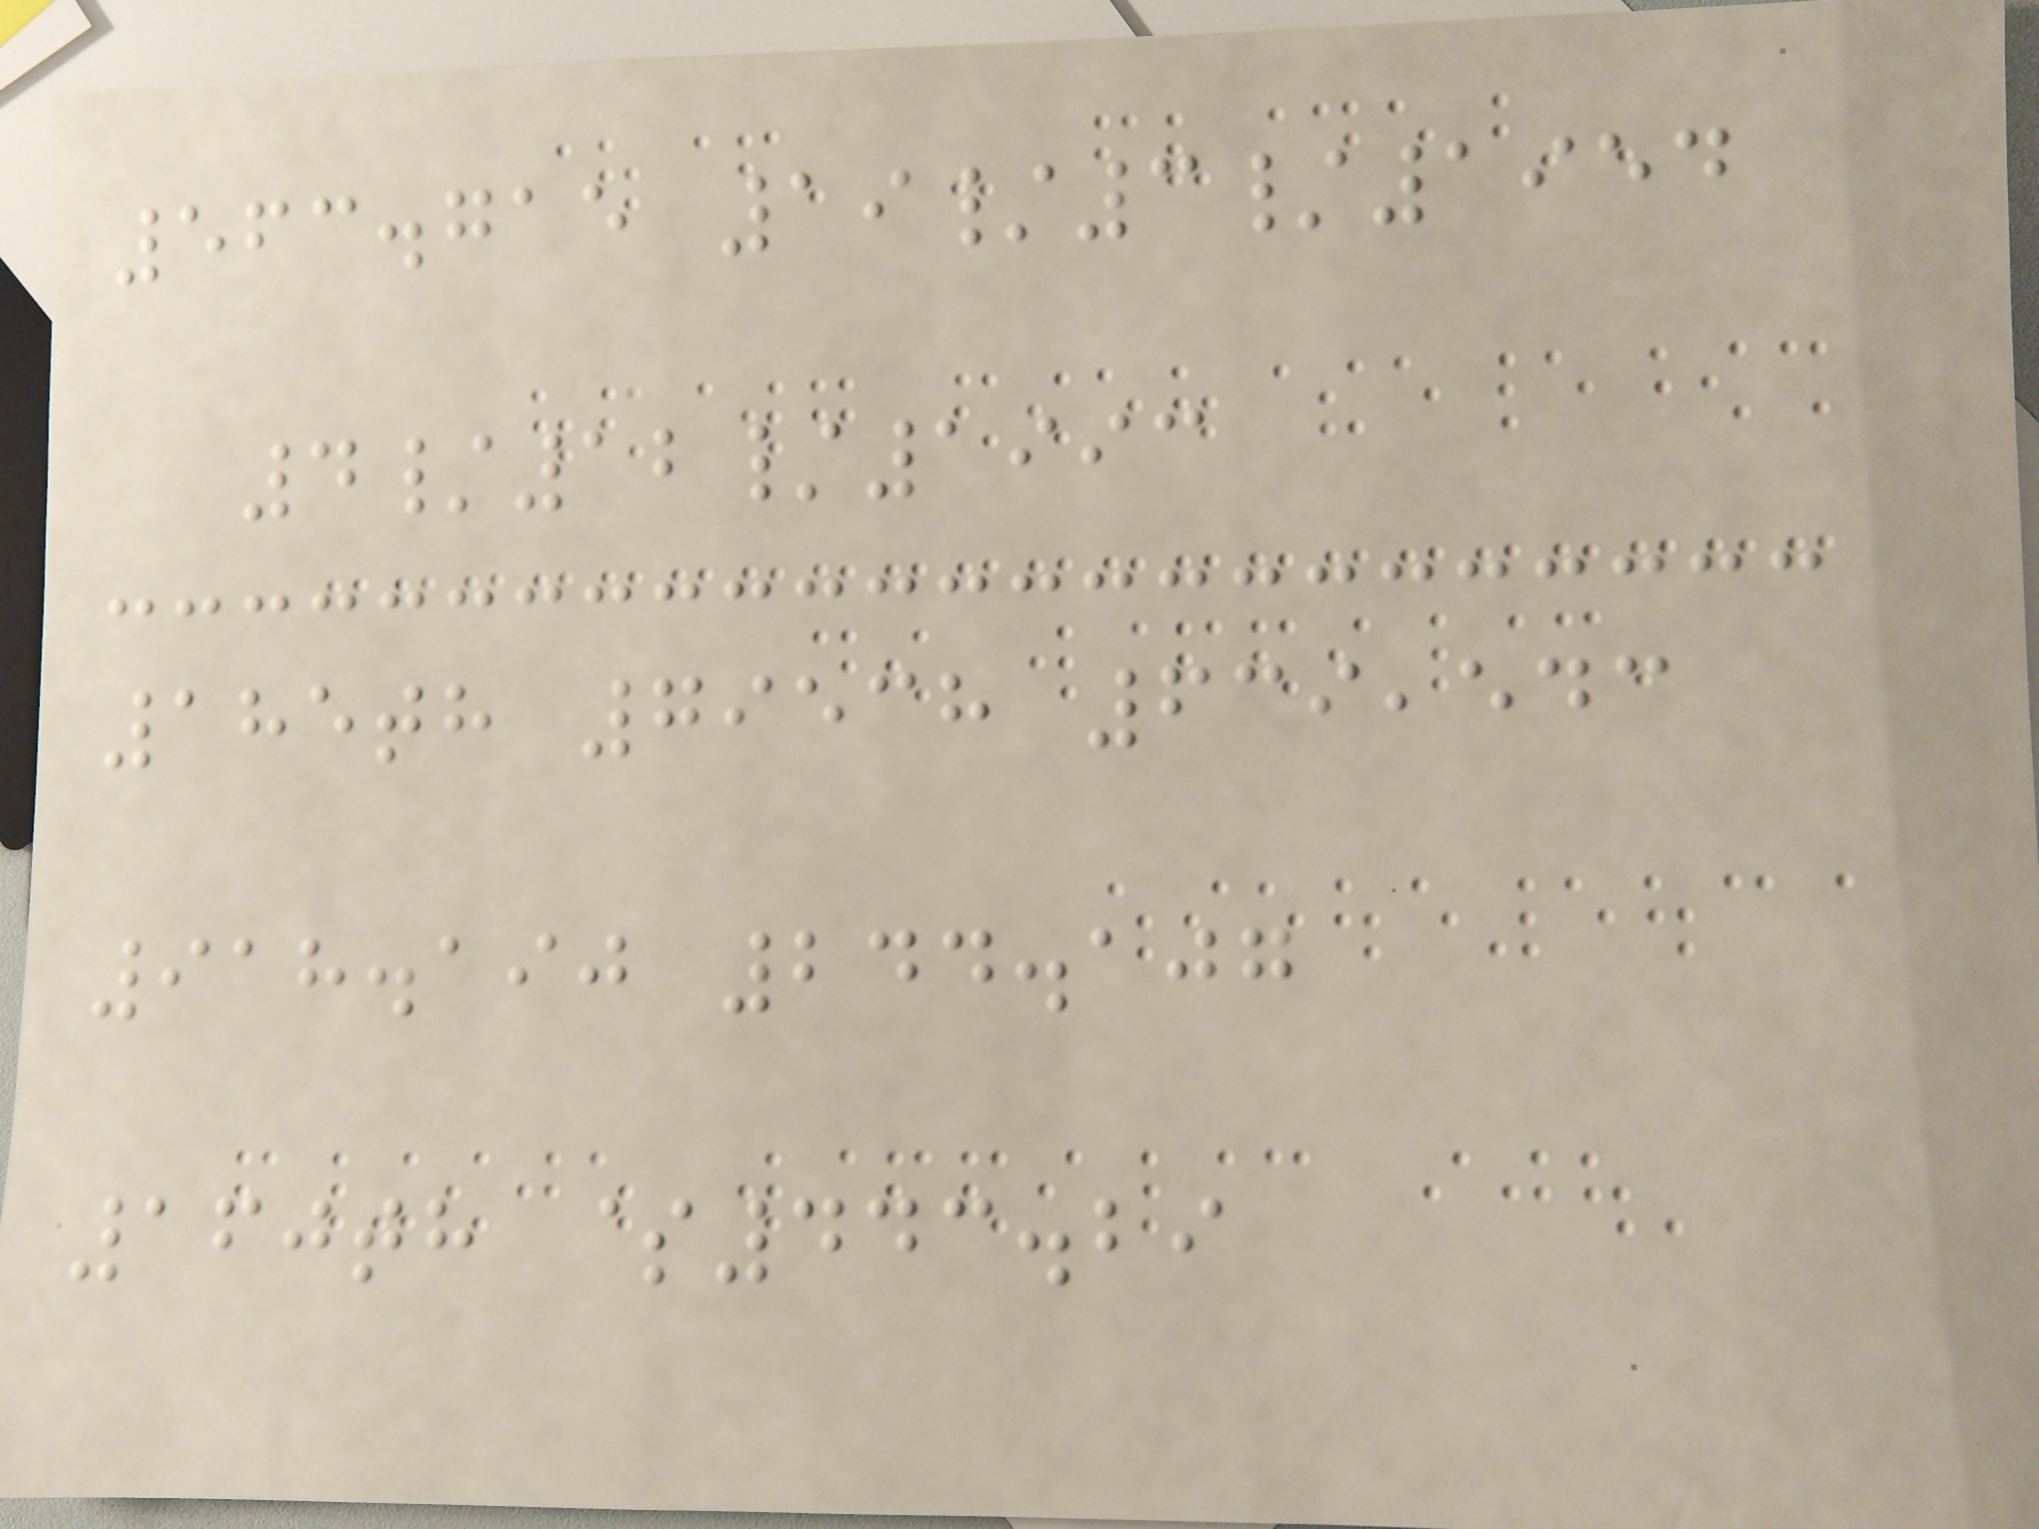563.715 19/3/1954
4/12/1993
185th 79538 639,543
918.190 244.107
160th $443.29
